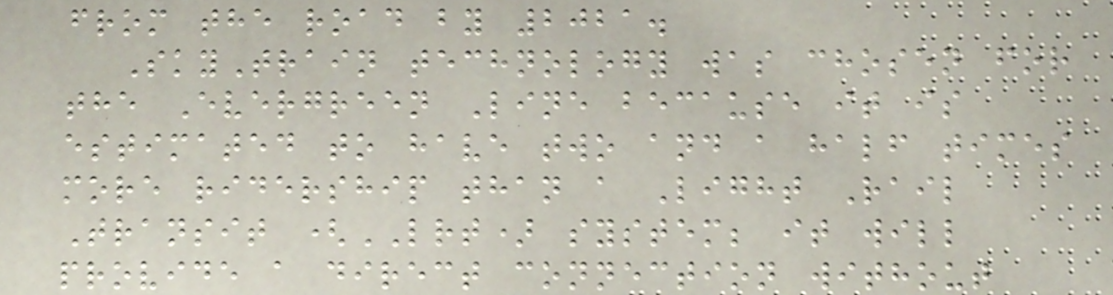from the road by 2021.
SkyTrain technology was chosen for
the Evergreen Line because it is
estimated to have two and a half times
more ridership than a Light Rail
Transit (LRT) system; it will
provide a direct connection without
